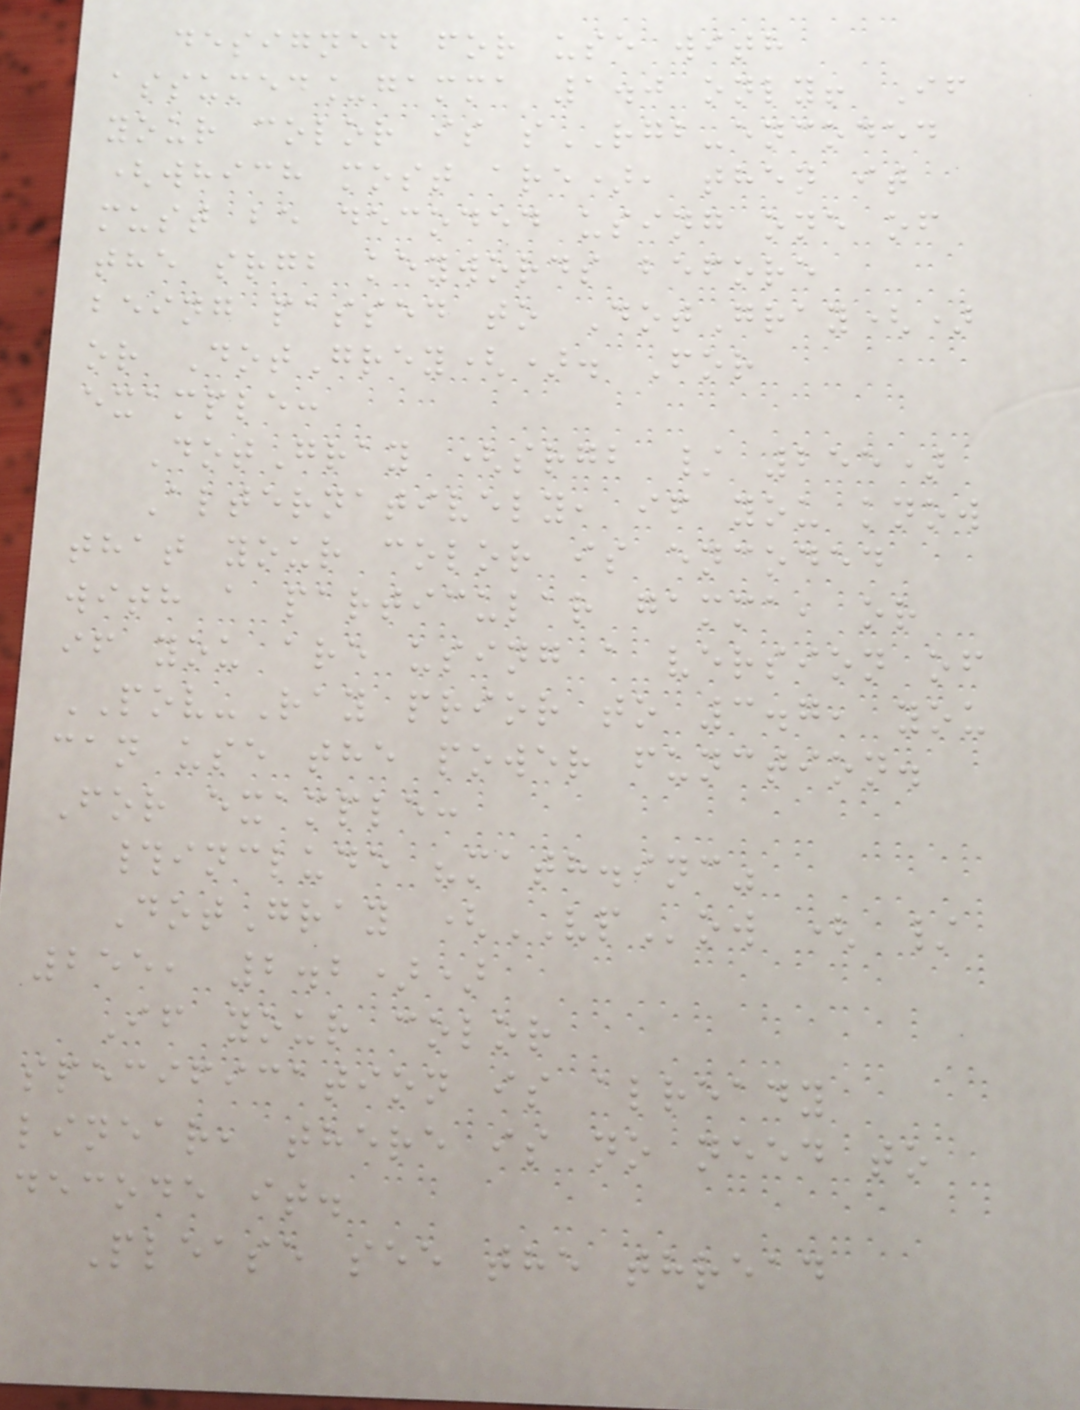designed for use with
assumed_gamma 1.0 only! If
your color is sRGB-encoded
(which most are), then it
must be decoded using one of
the srgb keywords before
being passed to DotGray()
or DotGrey(). For
example:
DotGray (srgb / 255)
Alternatively, if you know
that your color is encoded
with a particular gamma, or
if you are using a version of
POV-Ray prior to 3.7, you
can use the power function.
For example:
#include "math.inc"
DotGray (VPow ( /
255, 2.2))
If your color
specification is already
linear, there is no need to
decode it.
Please see the thread
